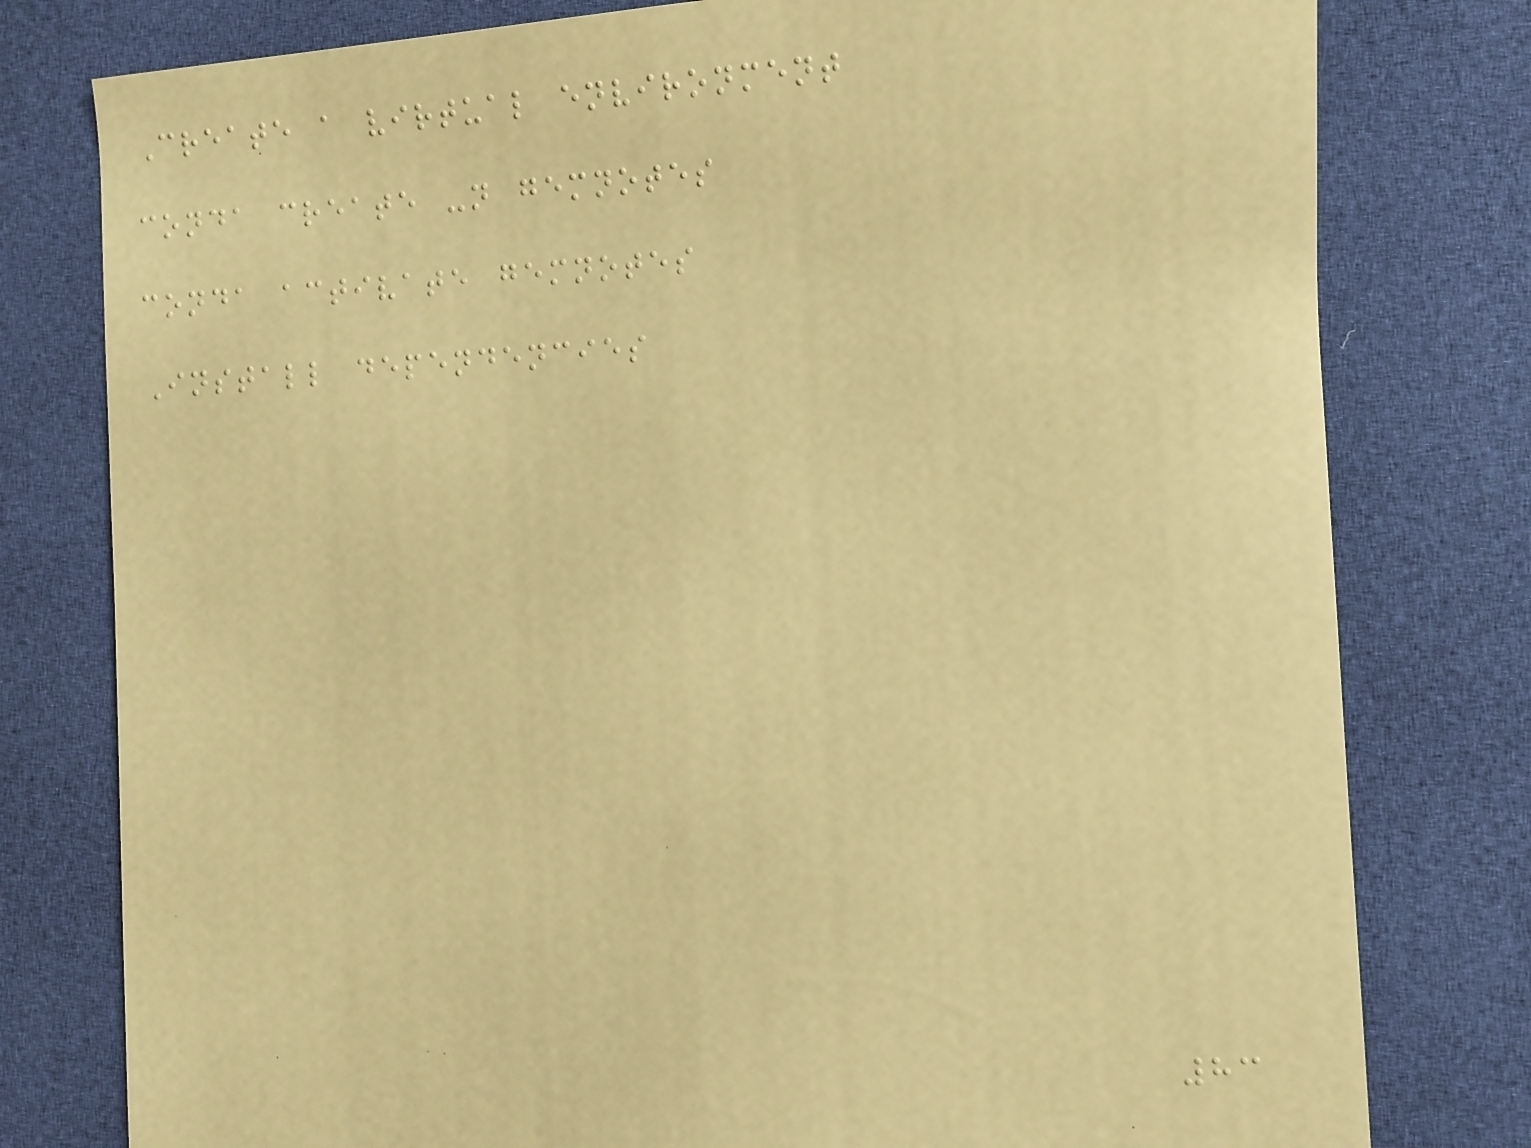Create a virtual environment
conda create -n gemnotes
conda activate gemnotes
Install dependencies
83
